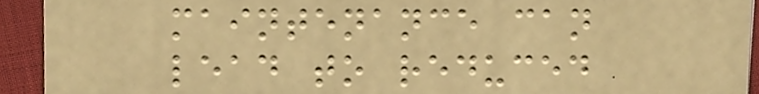maintenance can
lead to reduced
